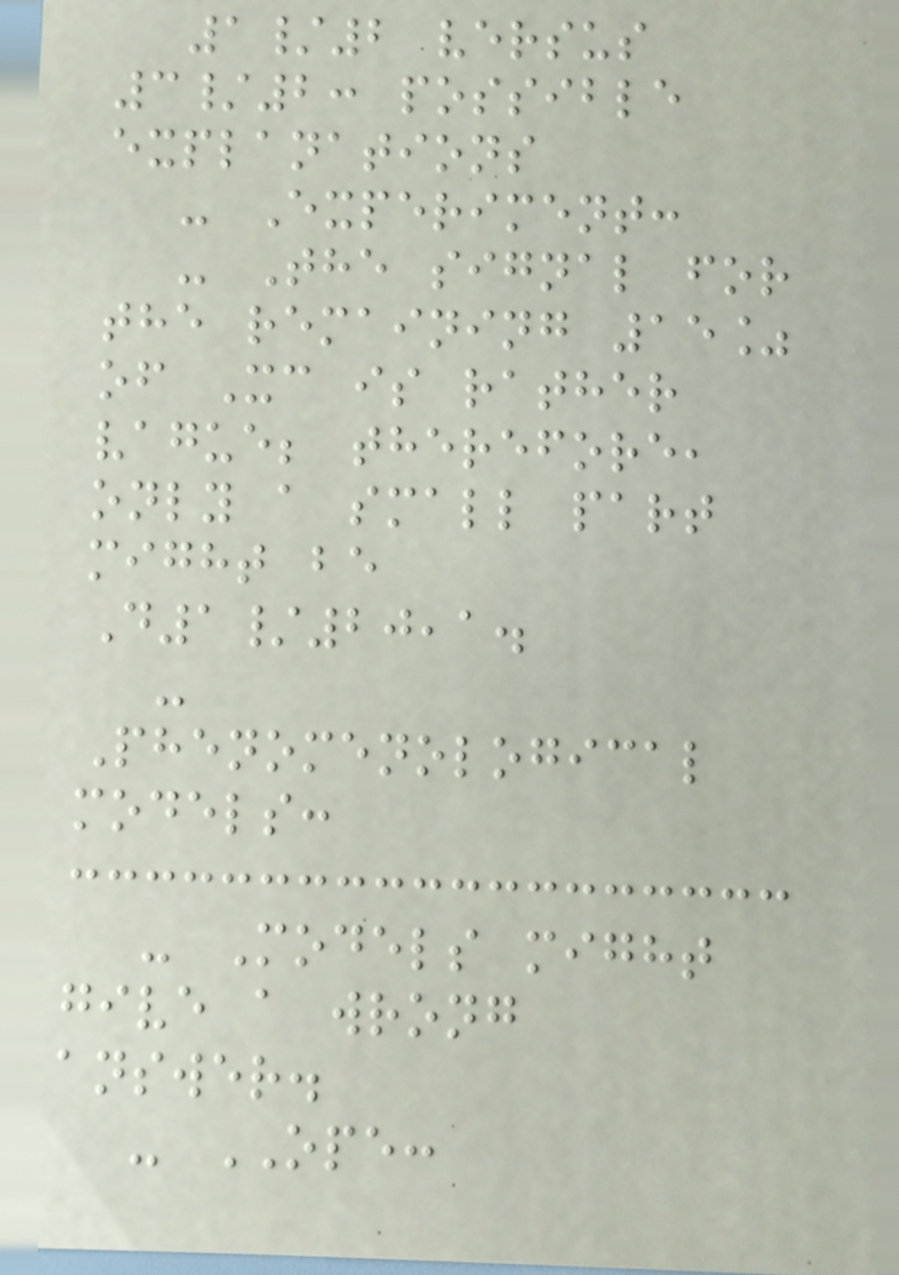1/2 versus
3/2: possible
explanations
- Experiment:
- The signal for
the remaining 15%
of Xc is rather
vague; therefore,
only a small part
might be
D1/20,1.
-
Phenomenological
models:
- Models might
give a wrong
answer.
- OPE:
